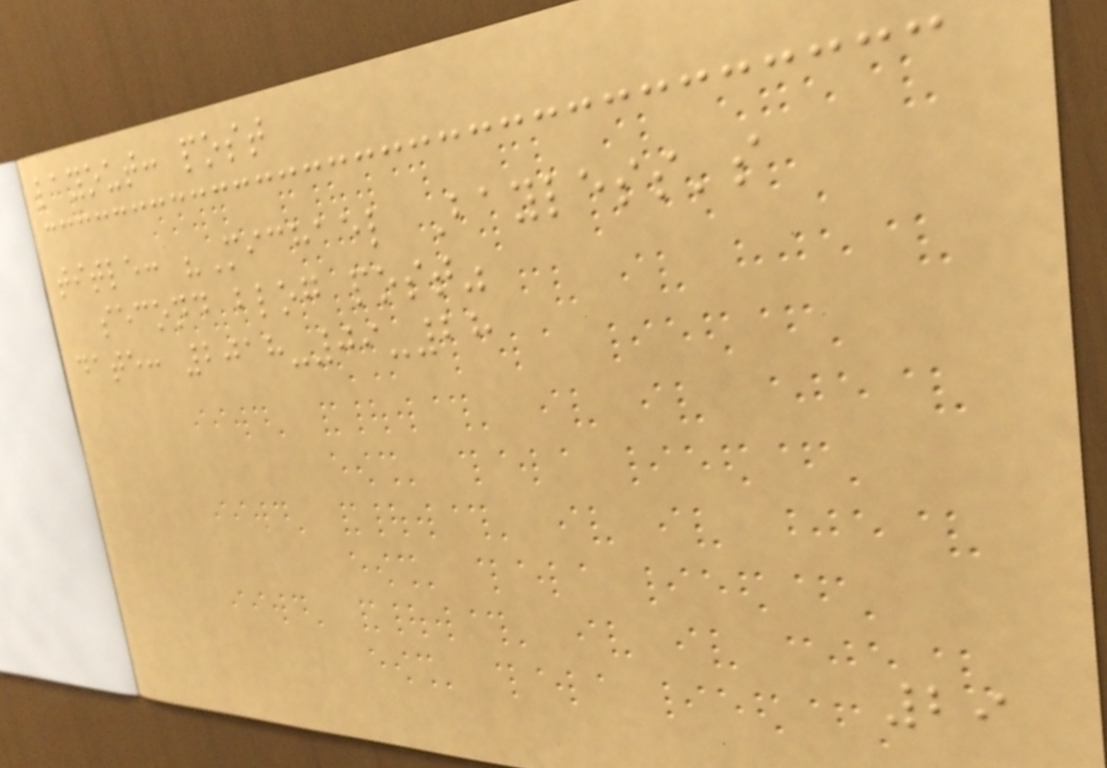layout: post
title: "Michael Bayless's
second blog post"
date: 2018-09-28
29
